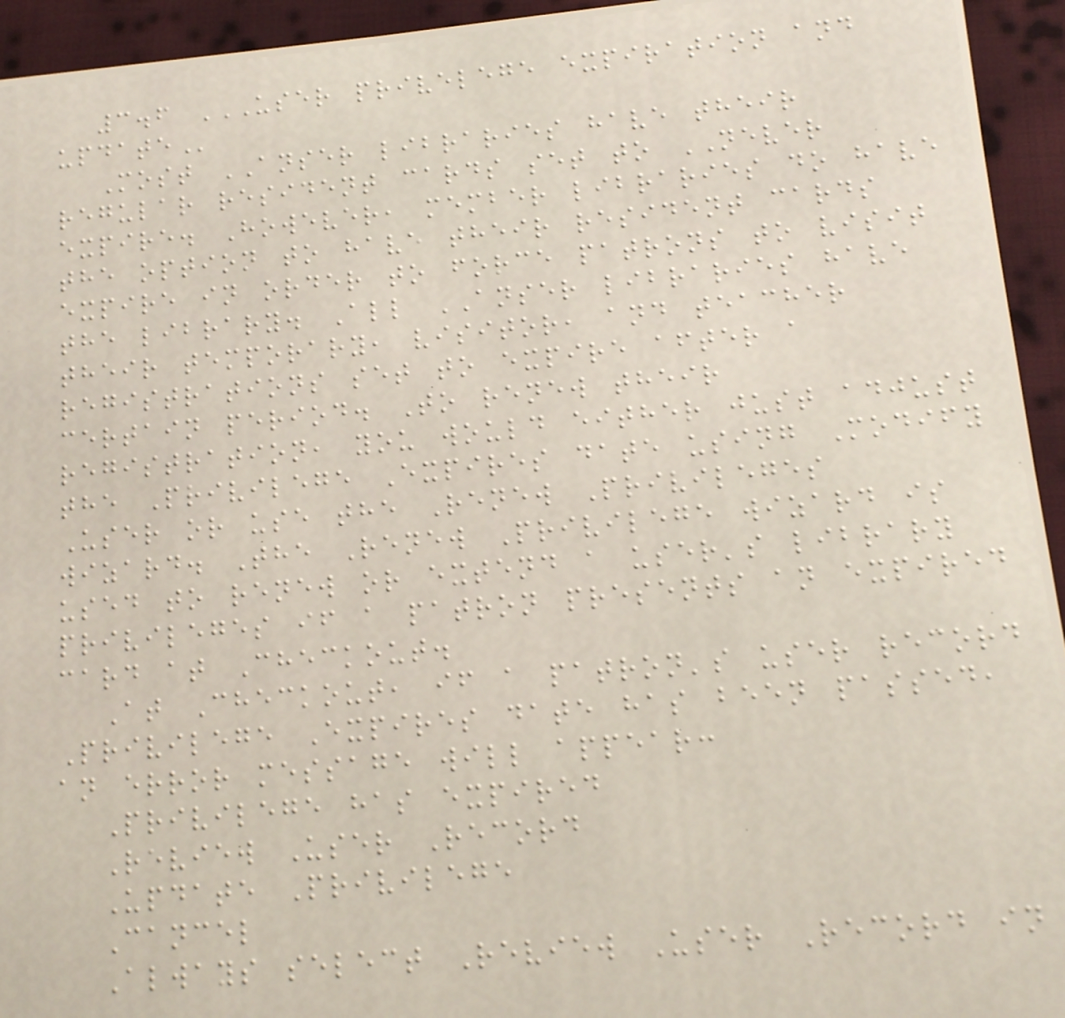3.6 USER PRIVELEGE EXPIRATION AND
UPDATE
Most ANSER libraries have their
regular resident cards set to NEVER
expire. However, member libraries do have
the option to have their resident cards
expire in order to force patrons to visit
the library. All ANSER libraries have
their temporary, visitor, and teacher
registrations set to expire after a
certain period. To renew their
registration, you would either just adjust
the Privilege Expires date using Modify
User or use the Renew Privileges
wizard. The Renew Privilege wizard is
used to renew or extend a user's library
privileges if a patron presents an expired
card at Checkout.
At Checkout, if a patron's user record
Privilege Expires date has been passed,
an error message will appear:
Privilege has expired
Review User Record
Update Privilege
Cancel
Always select Review User Record in
